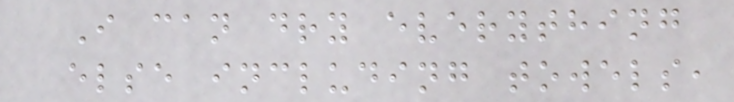I can dry everything
else including towels,
